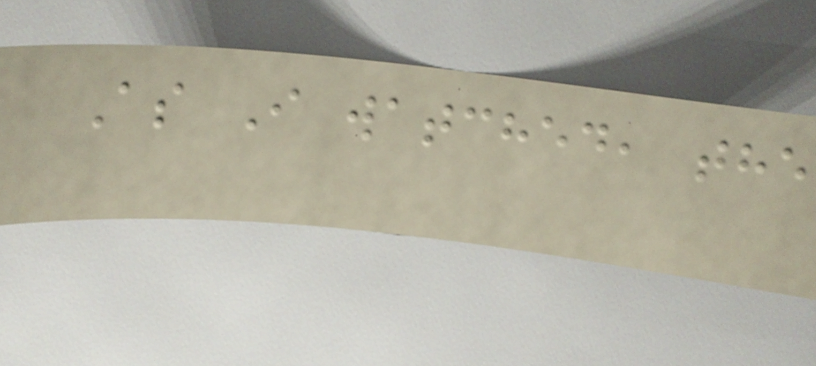As I watched, the
